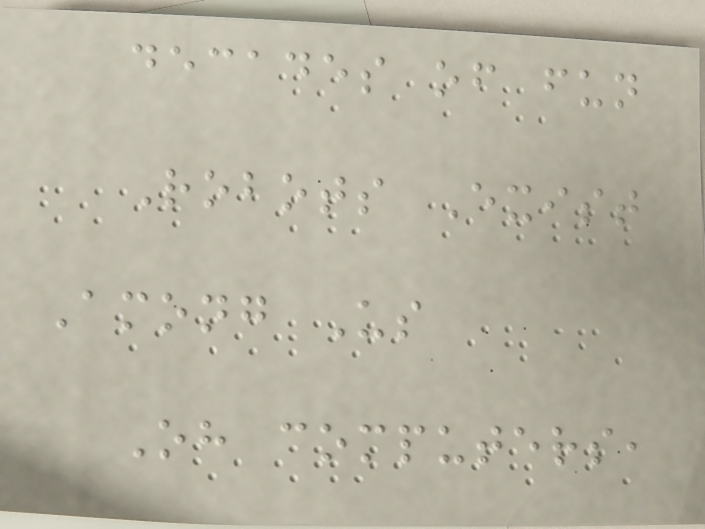decades of fun
Robots Exist
Among Us
Oh computers,
